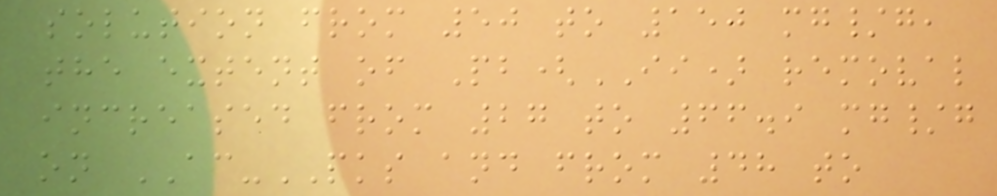solution from 50 to 150 mg/g,
the extent of Pb(II) removal
increased from 27 to 66.9 mg/g
on AC-PKS and from 48 to
